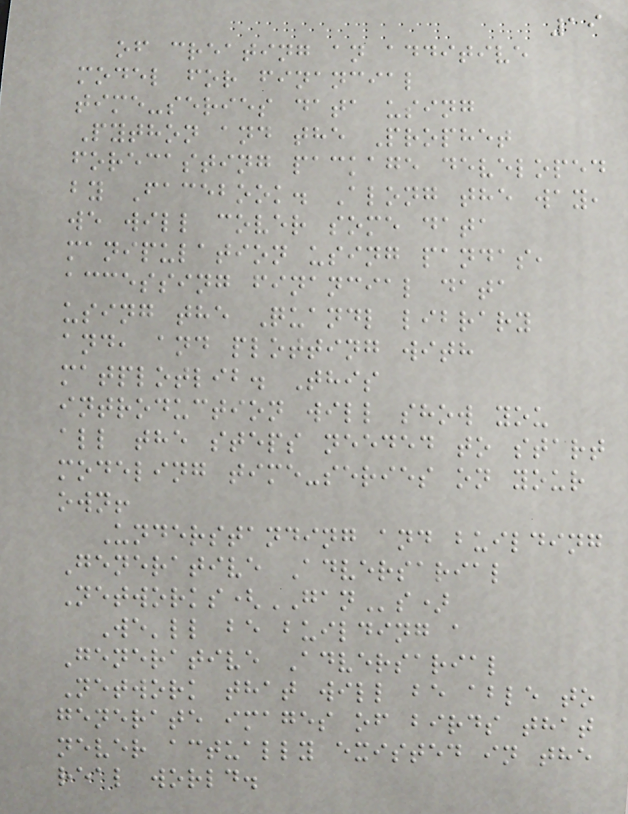19
of creating an additive
model for financial
time-series data using
Python and the Prophet
forecasting package developed
by Facebook. Along the way,
we will cover some data
manipulation using pandas,
accessing financial data
using the Quandl library
and, and plotting with
matplotlib. This
introduction will show you
all the steps needed to start
modeling time-series on your
own!
Understanding and building
Generative Adversarial
Networks(GANs)
We'll be building a
Generative Adversarial
Network that will be able to
generate images of birds that
never actually existed in the
real world.
